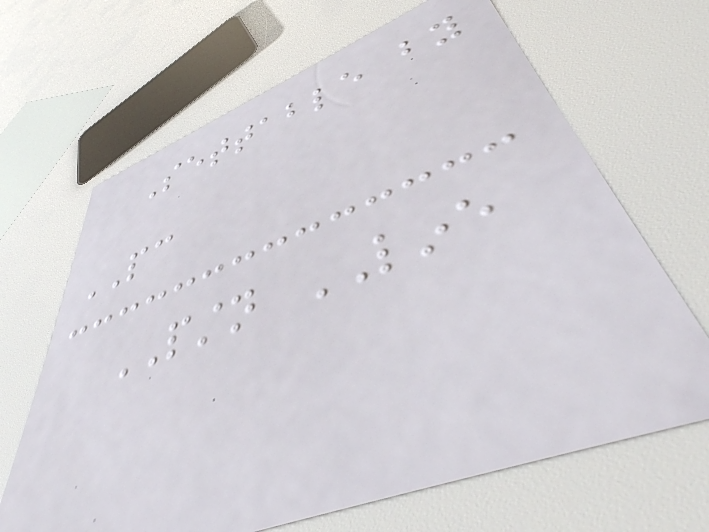Settable by
PC
PSTN LINE
